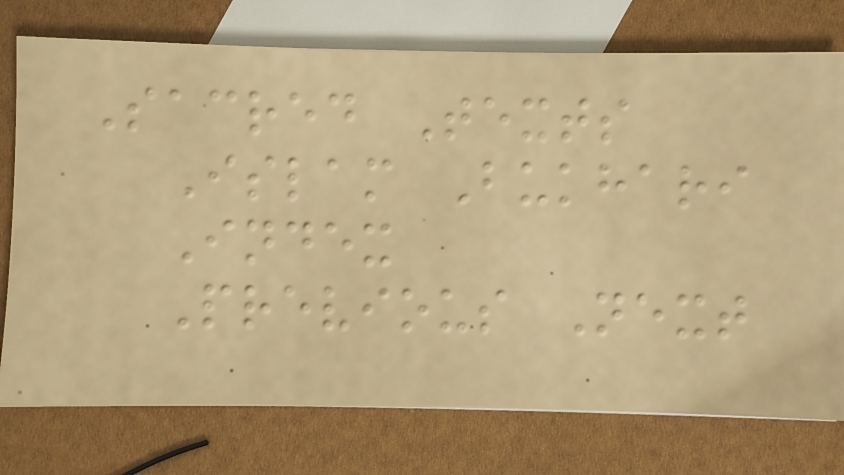Sacred Texts
Islam Bukhari
Index
Previous Next
